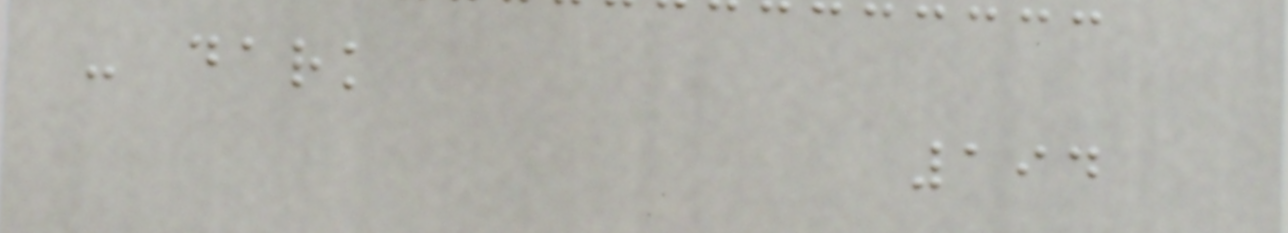- dark
194
